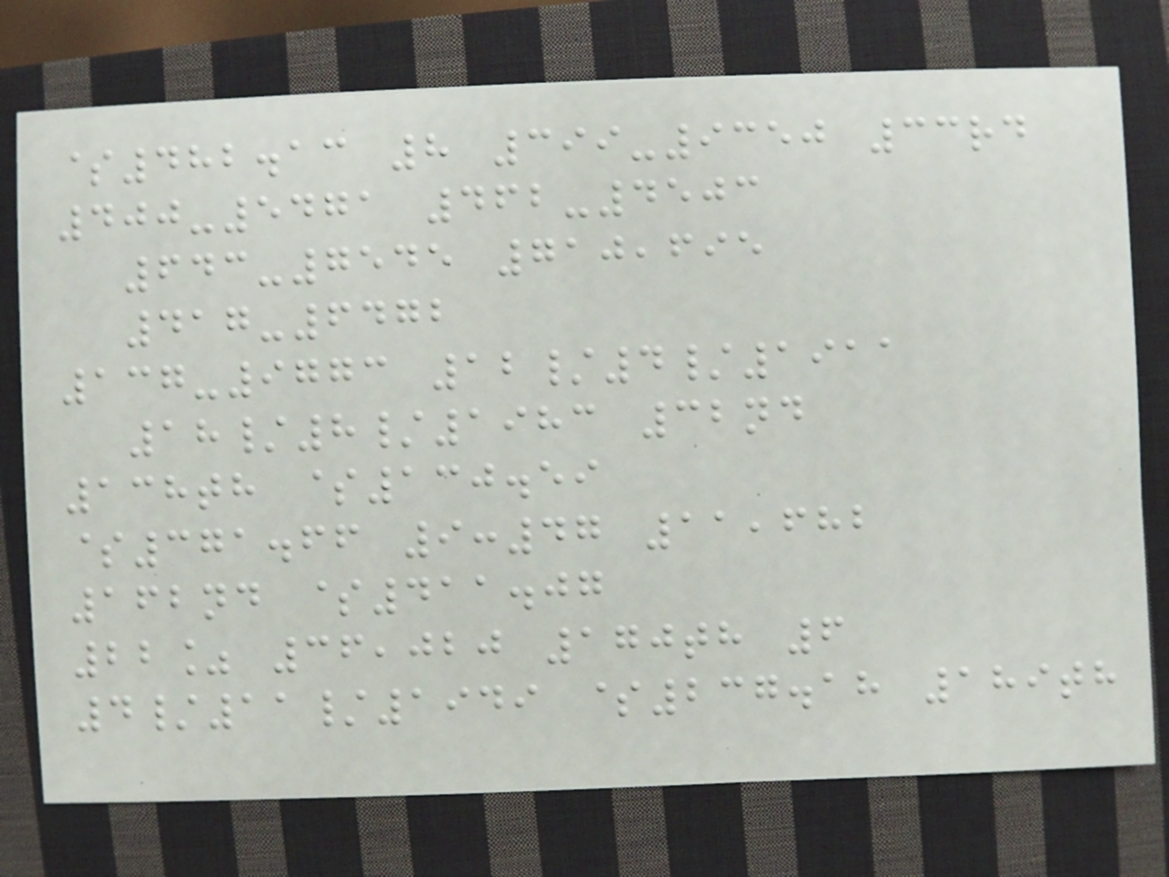$482.13 8 399-9350 33rd
400-5471 462-4503
643-7545 710,695
417-6472
137-9773 12/4/1911
18/8/1983 32nd
138th $130.59
$371.66 9:47 11,682
162nd $411.07
22% 36,020 170th 6
4/11/1949 $237.18 189th
